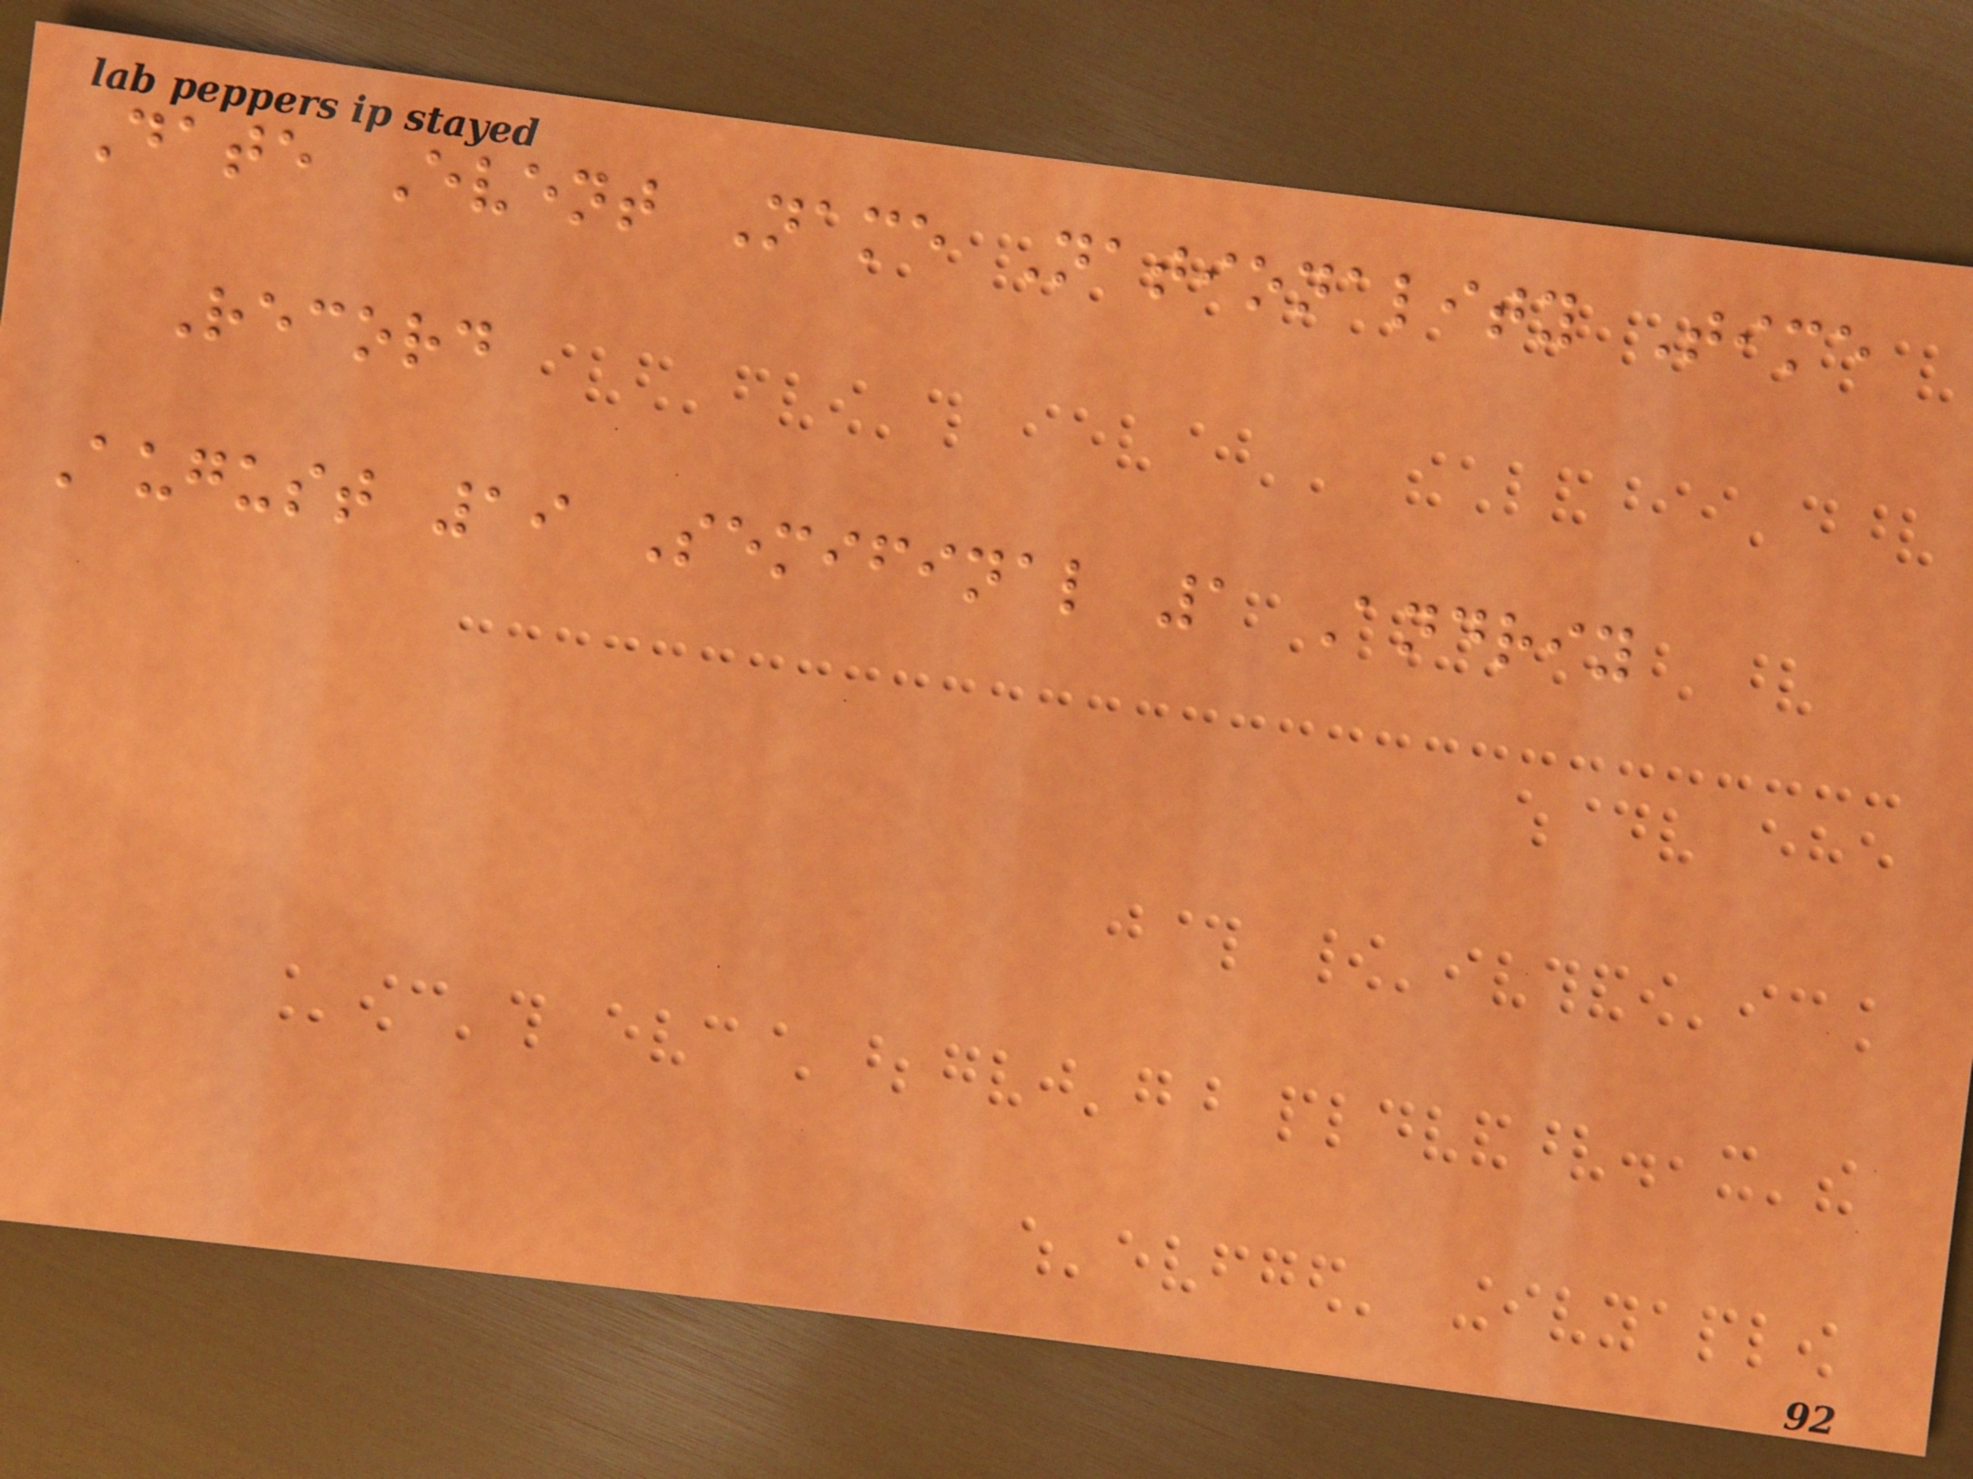Date Event Name Nationality Time
Record
August 19 Semifinal 1 Andriy
